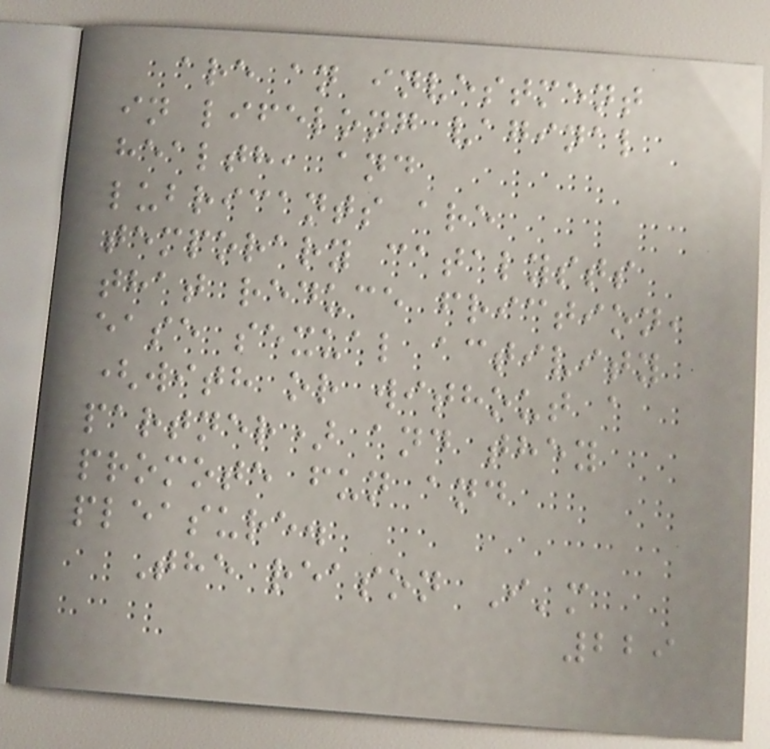are an investment
in lifelong vaginal
health, and
lubricants are
temporary catalysts
that reduce friction,
ease sexual activity
(with or without a
partner) and they
promote fun and
pleasure.
The reason I'm
229
